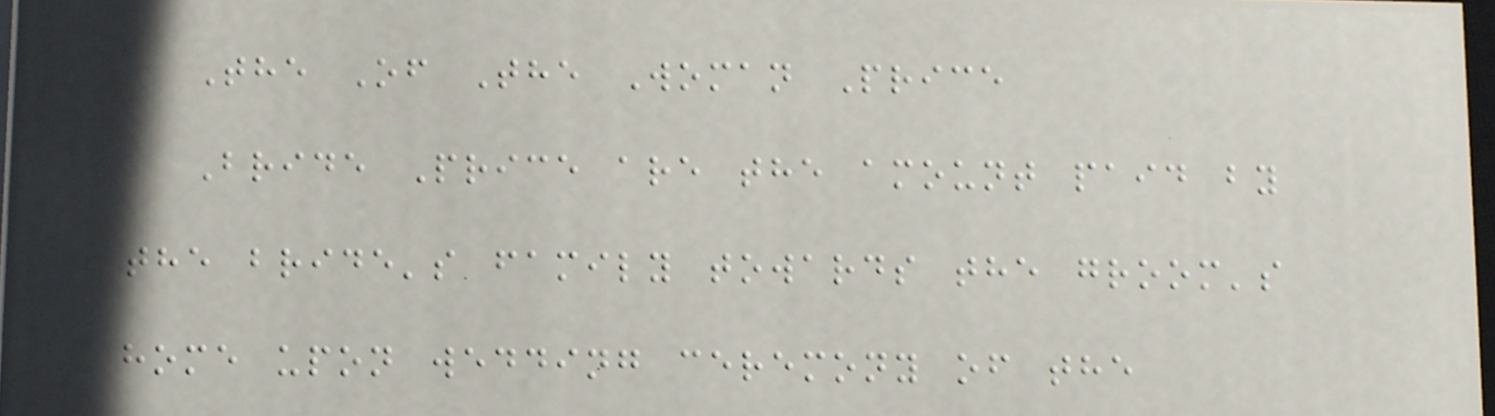The Of The Woman Price
Bride Price are the amount paid by
the bride's family towards the groom's
home upon wedding ceremony of the
